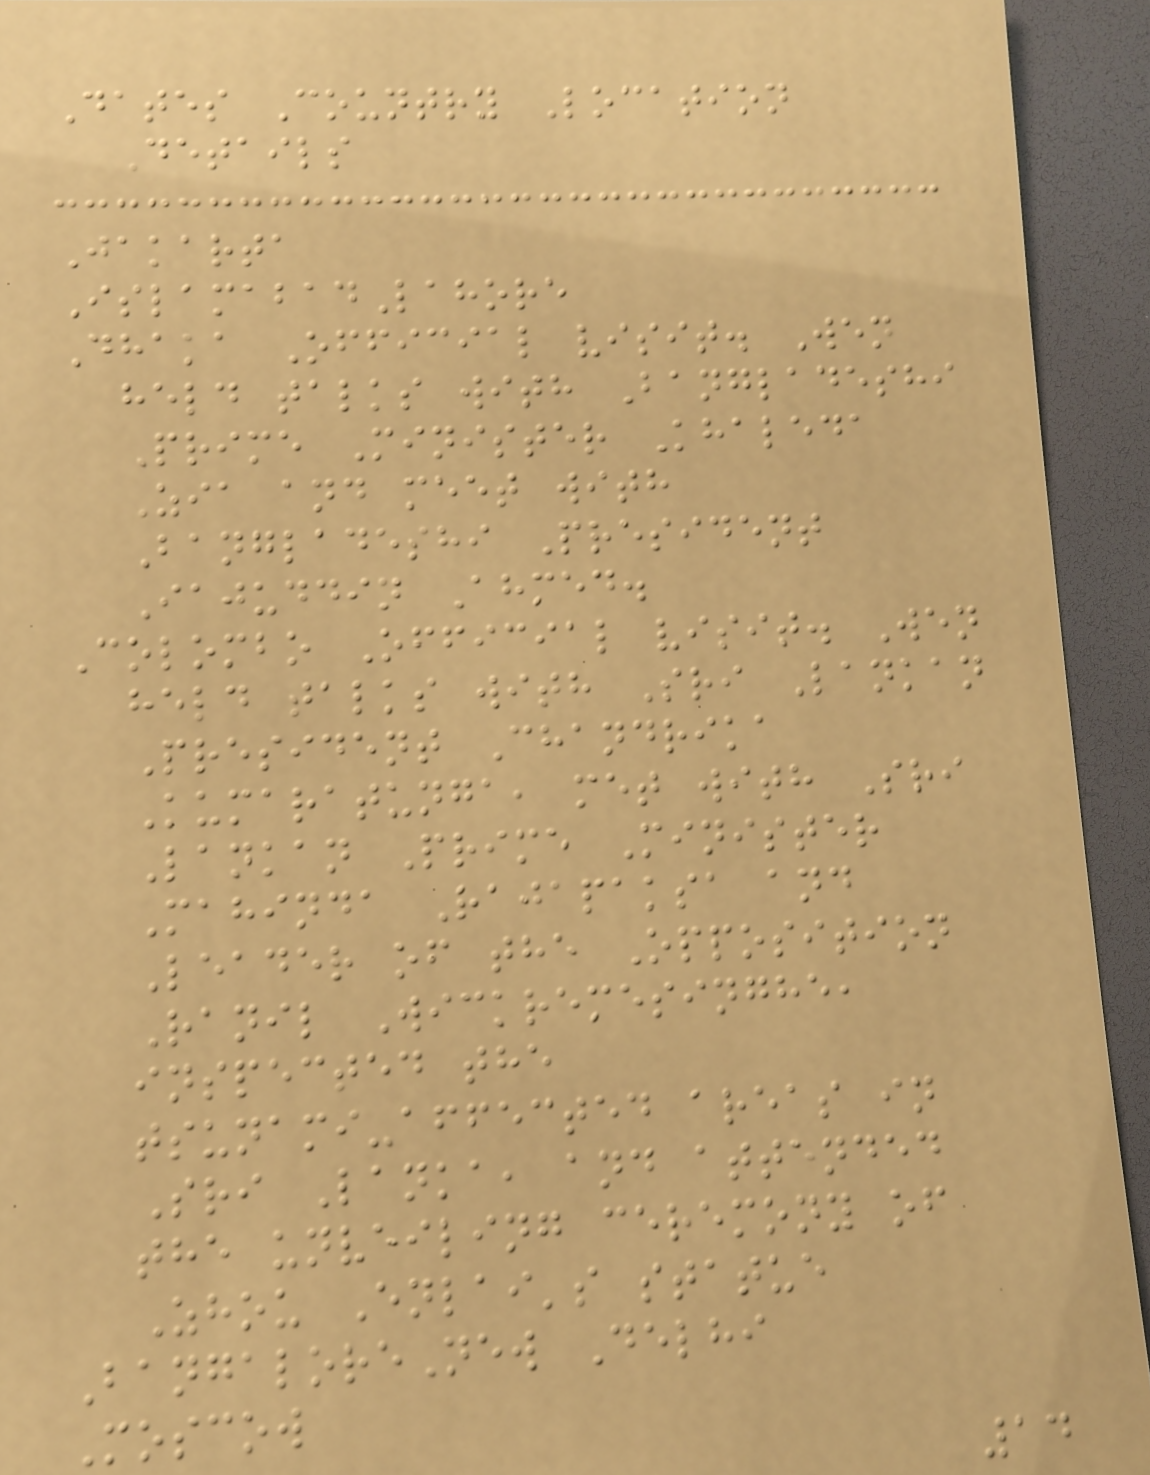Dates Country Location
Details
Jakarta
IslamabadLahore
Dhaka Official visit. Wen
held talks with Bangladeshi
Prime Minister Khaleda
Zia and meet with
Bangladeshi President
Iajuddin Ahmed.
Colombo Official visit. Wen
held talks with Sri Lankan
President Chandrika
Kumaratunga, met with Sri
Lankan Prime Minister
Mahinda Rajapaksa and
Leader of the Opposition
Ranil Wickremesinghe,
inspected the
tsunami-affected areas in
Sri Lanka, and attended
the unveiling ceremony of
Zhou Enlai's statue
BangaloreNew Delhi
Moscow
14
